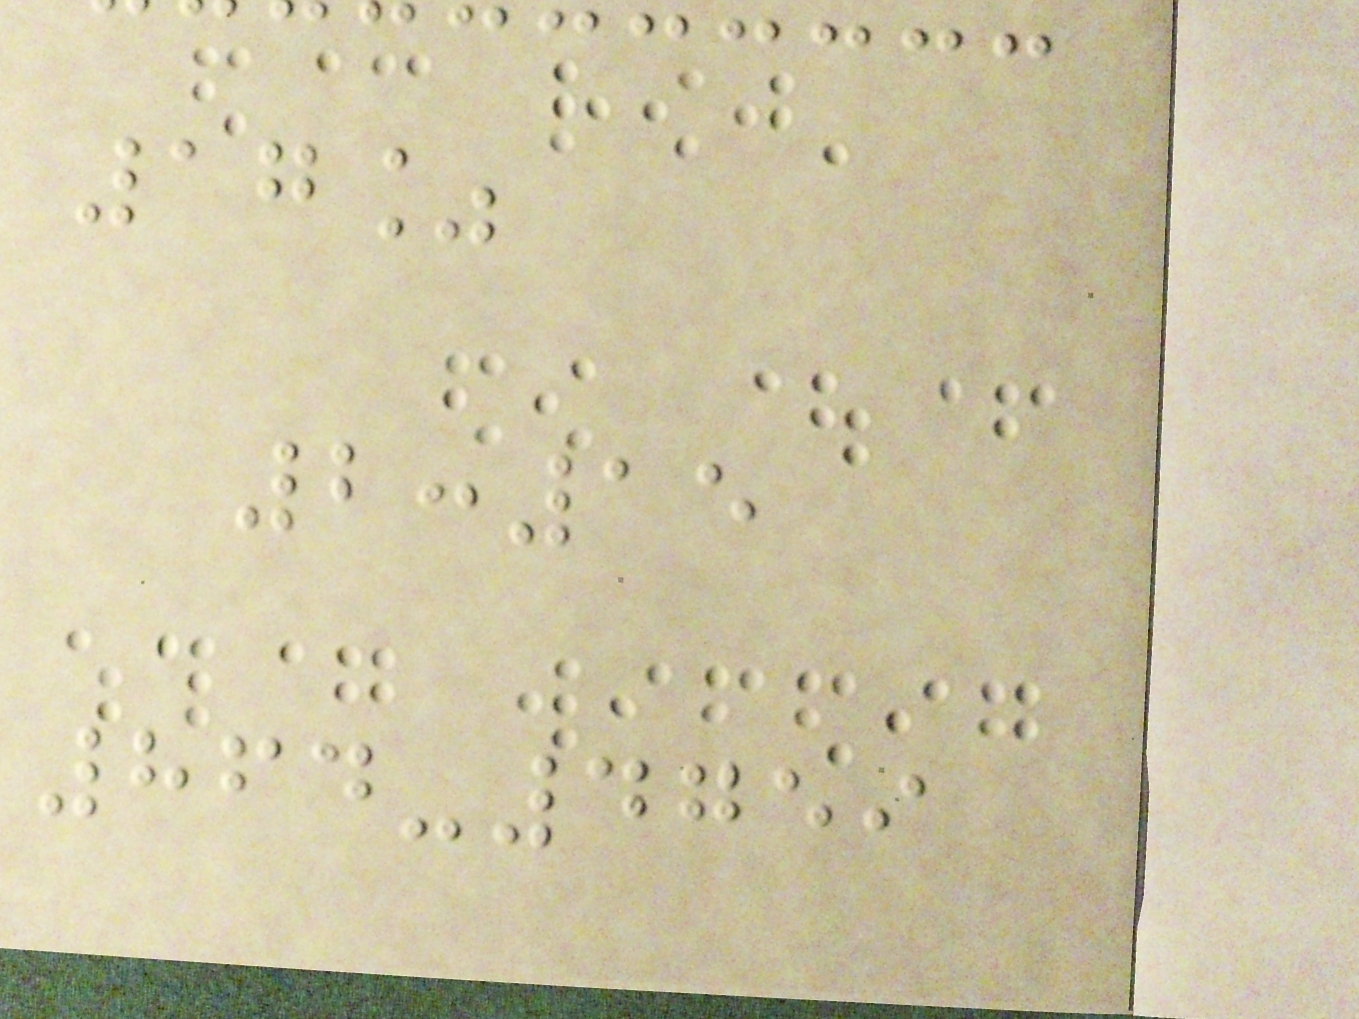17%
2:15
864-4759
